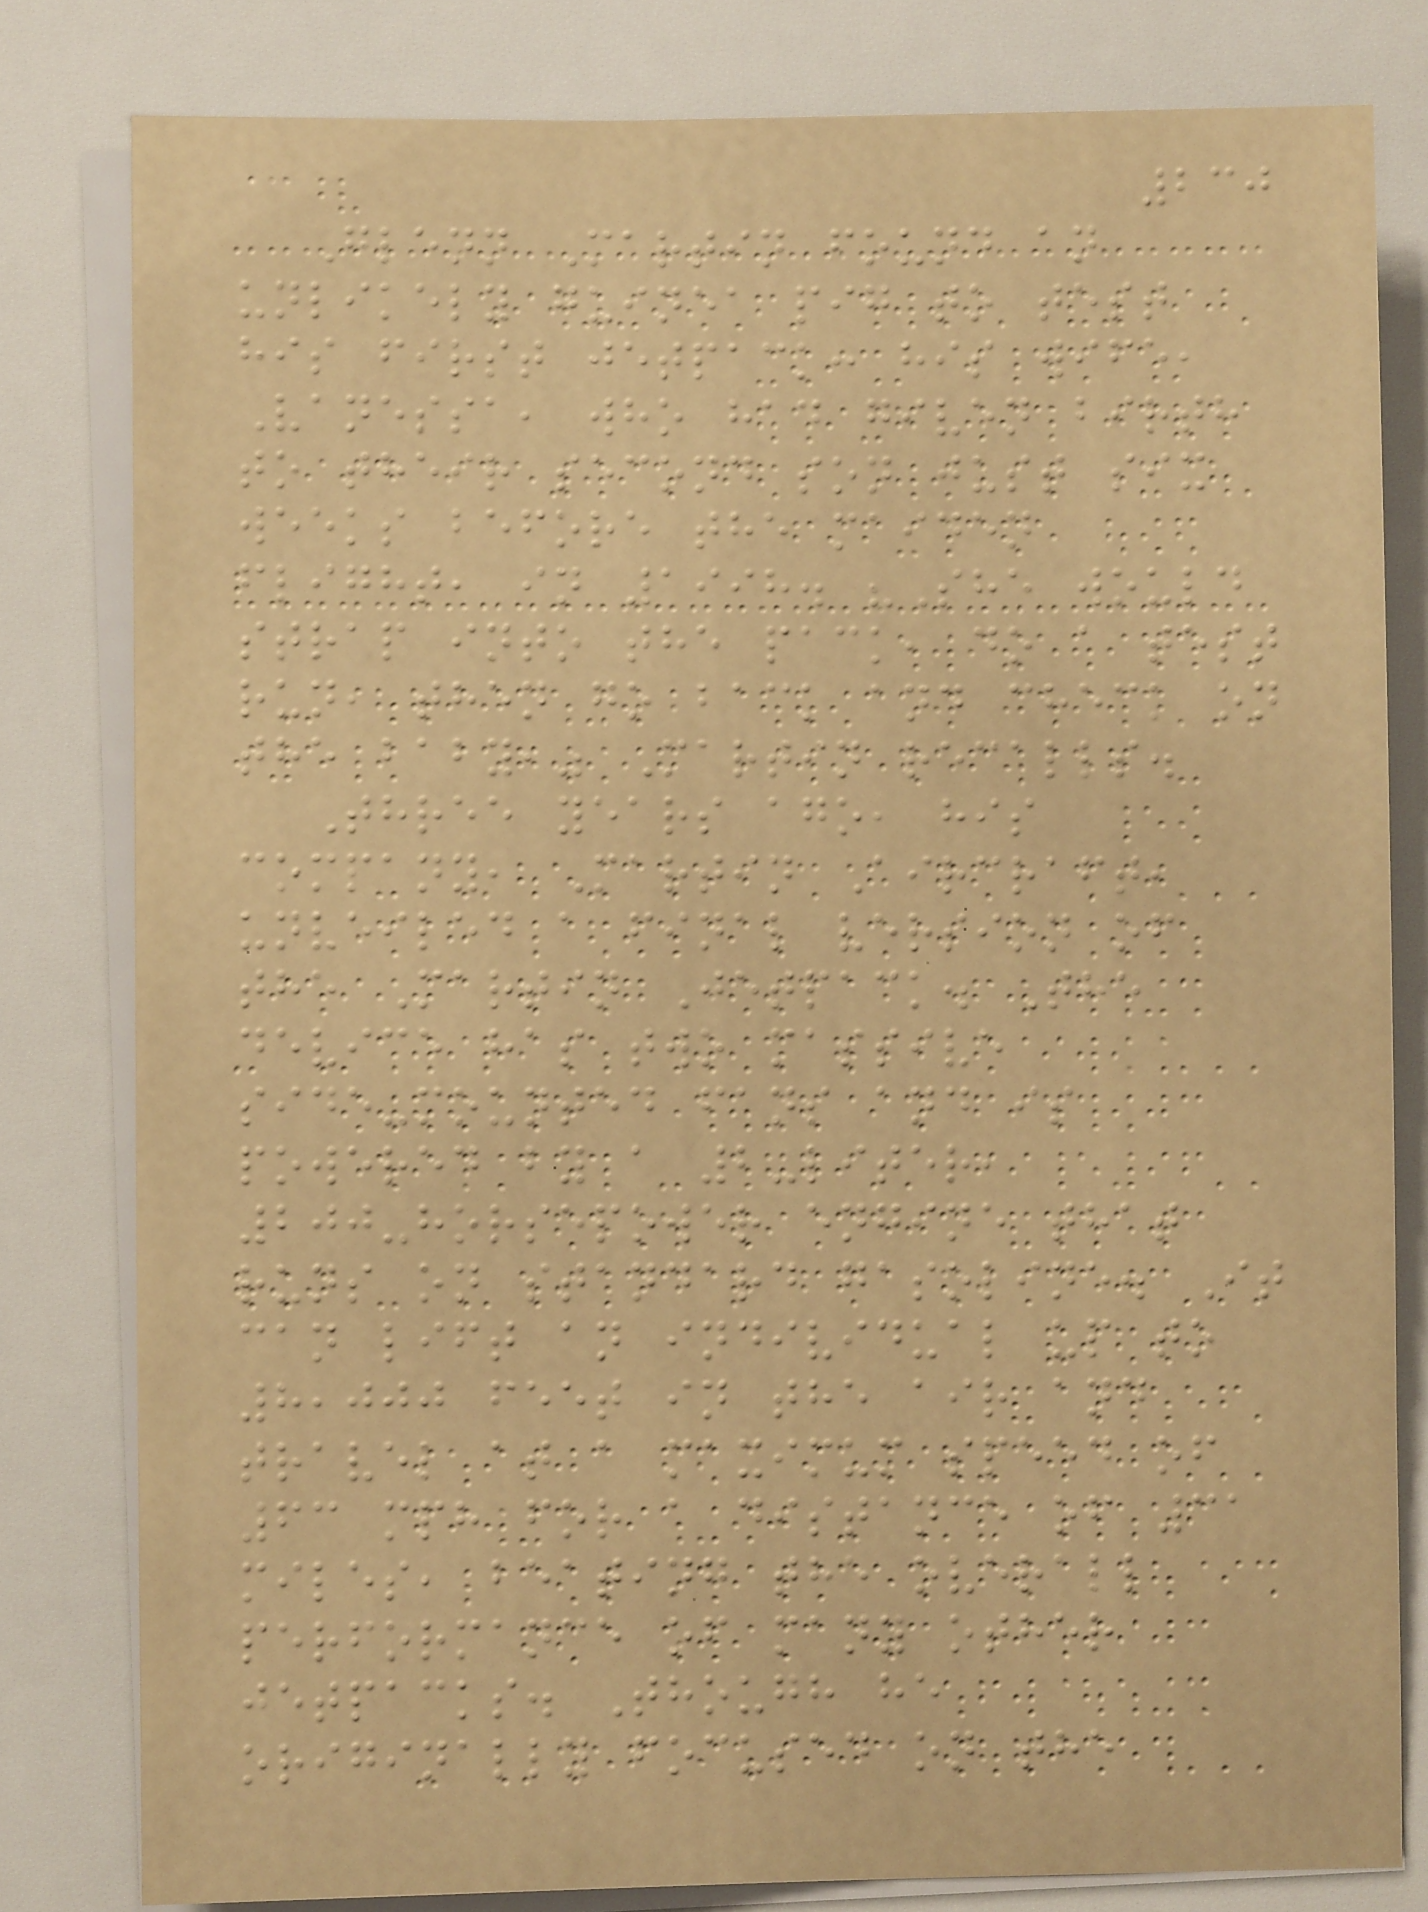230
Glenn Martin found an
unlikely guinea pig to test
his first jetpack: his wife,
Vanessa, who had given birth
to their second son just six
weeks before the maiden
flight, in 1998. "She would
strap into the pack, do a test
run, then go back and check on
the baby," Martin recalls.
Three years ago, his
company, Martin Aircraft,
unveiled a final version of
the Martin Jetpack. The
device has two massive
side-mounted fans and is
powered by a 2-liter,
200-horsepower engine that
runs on standard gasoline. It
can lift an individual up to
8,000 feet in the air and
travel at a maximum speed of
63 mph for a distance of 31
miles, beating the overall
performance of many other
jetpacks. Though he
originally focused on the
